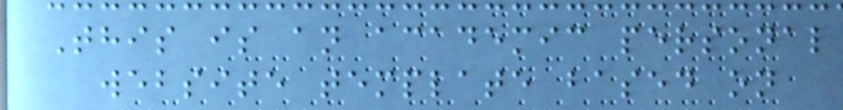This is an academic personal
website template based on
